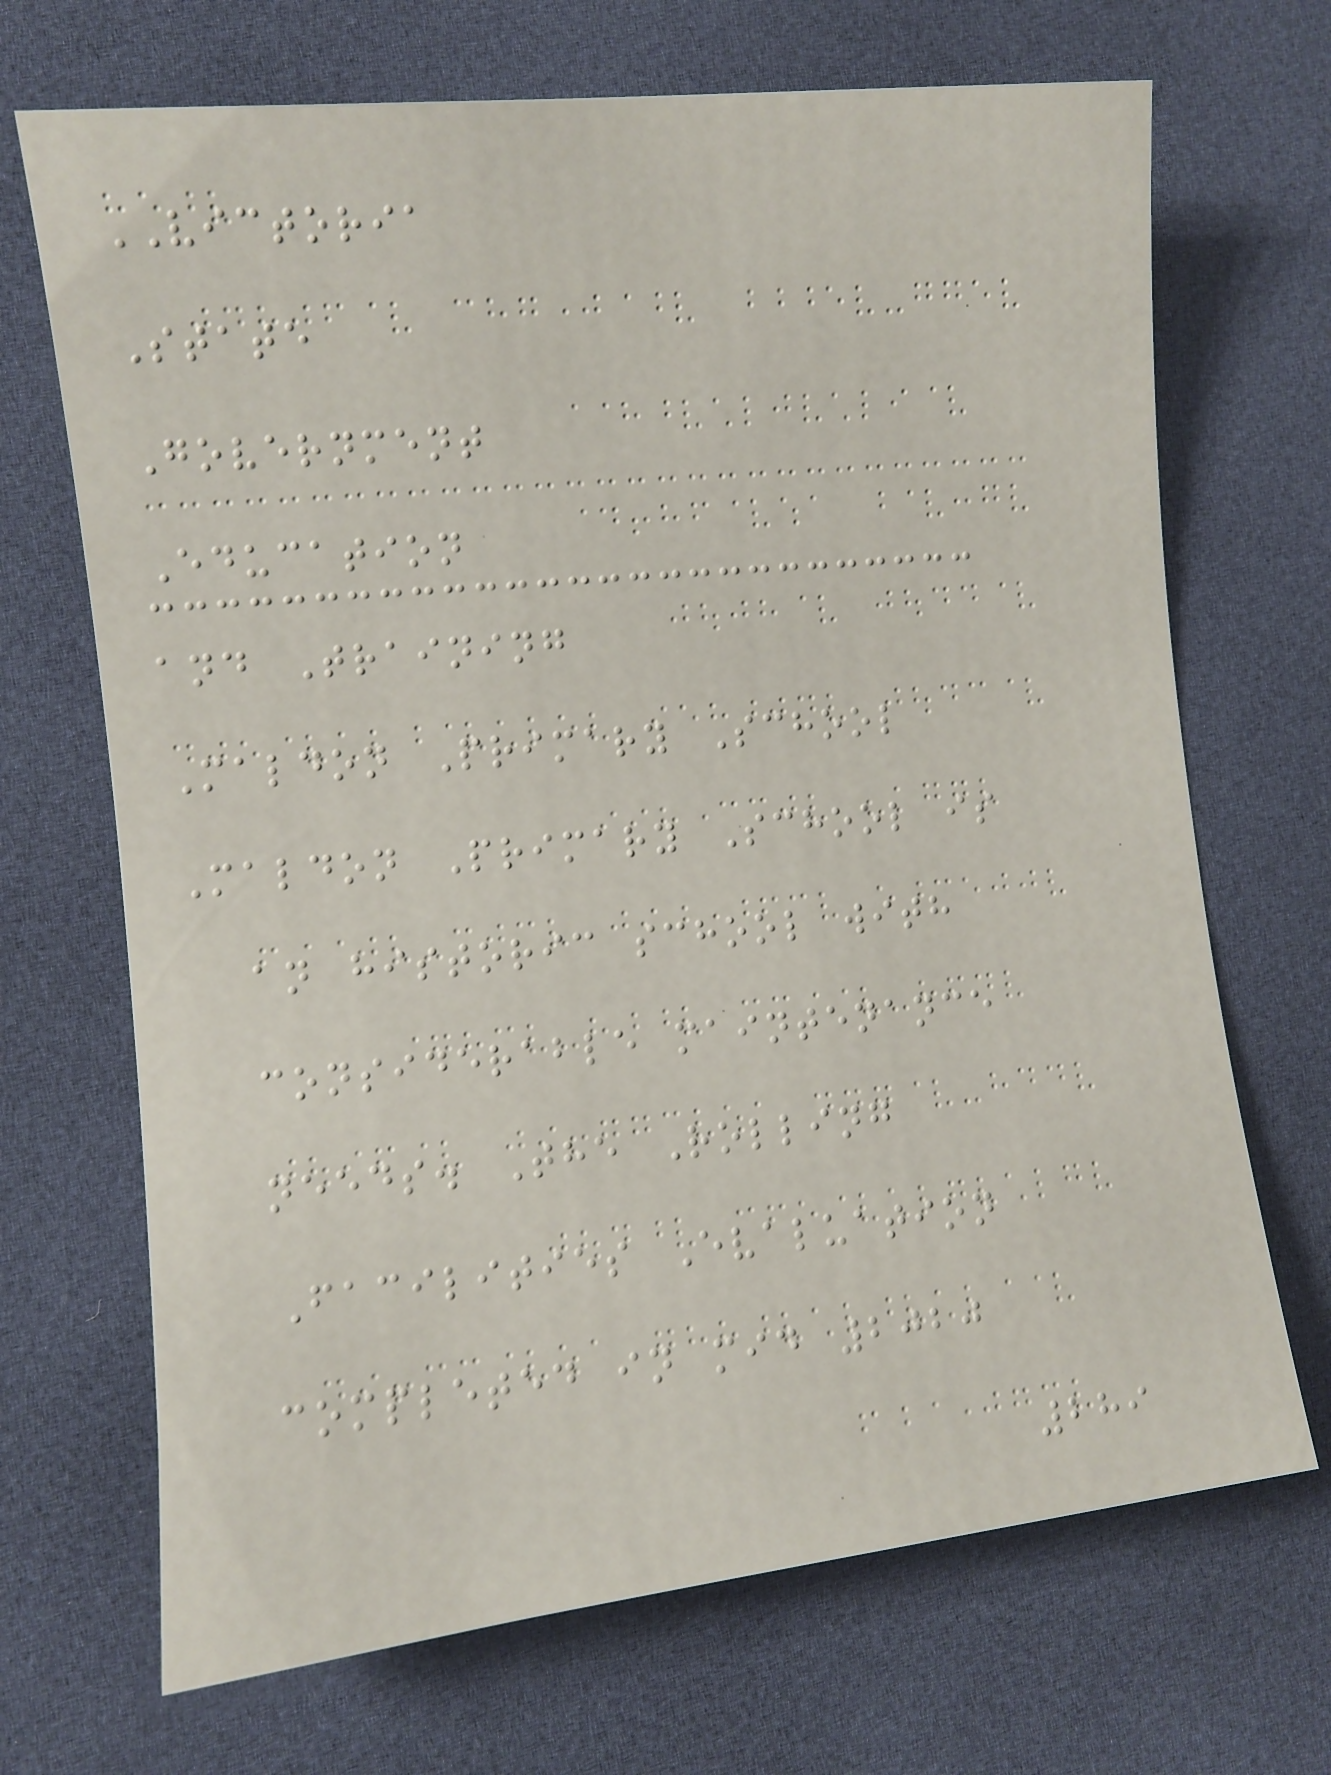VICTORIA
State
Government
Education
and Training
Maldon Primary School
Maldon Primary School is
an historic school with
considerable maintenance
needs. The Rolling
Facilities Evaluation
completed in mid 2020
289
